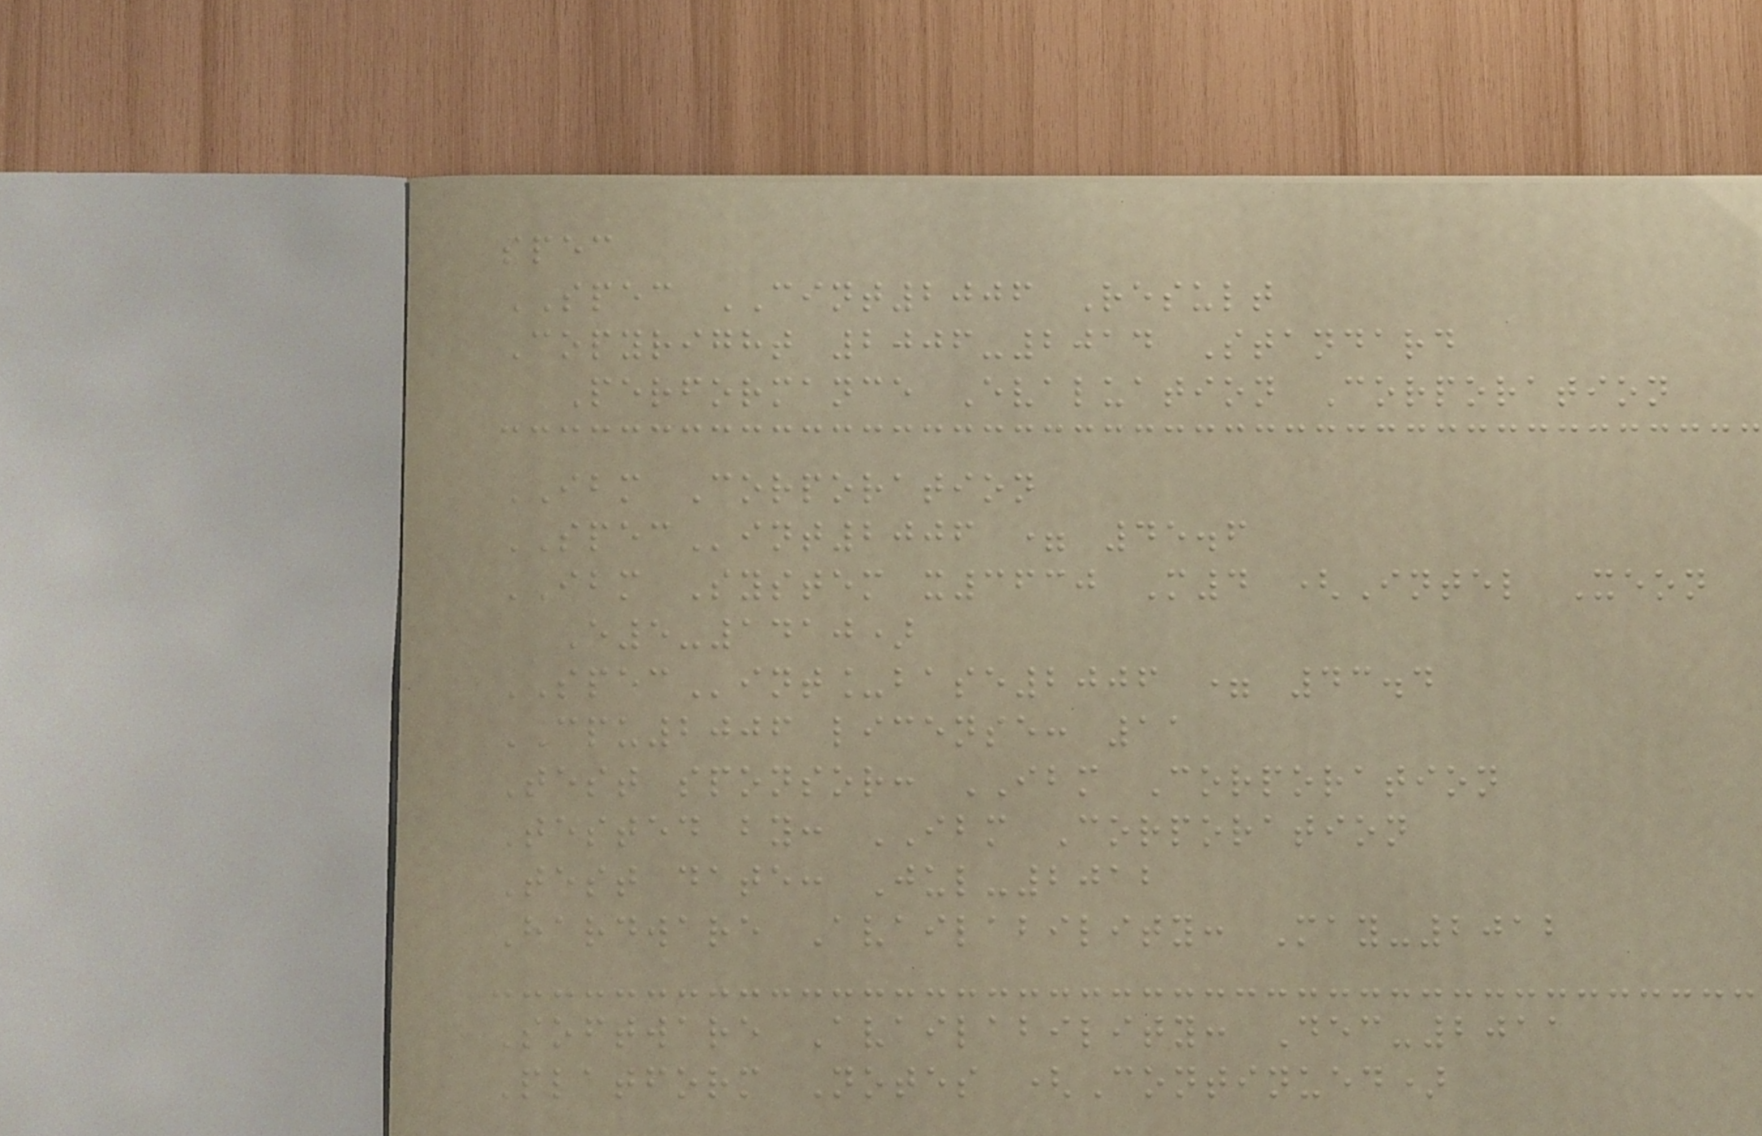spec
SPEC CINT2006 Result
Copyright 2006-2014 Standard
Performance Evaluation Corporation
IBM Corporation
SPECint2006 = 45.6
IBM System x3630 M4 (Intel Xeon
E5-1410)
SPECint_base2006 = 43.4
CPU2006 license: 11
Test sponsor: IBM Corporation
Tested by: IBM Corporation
Test date: Jul-2012
Hardware Availability: May-2012
Software Availability: Dec-2011
Platform Notes (Continued)
